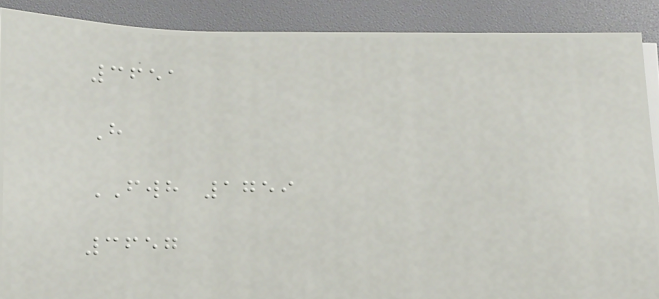3651
H
FWH 1759
3657
